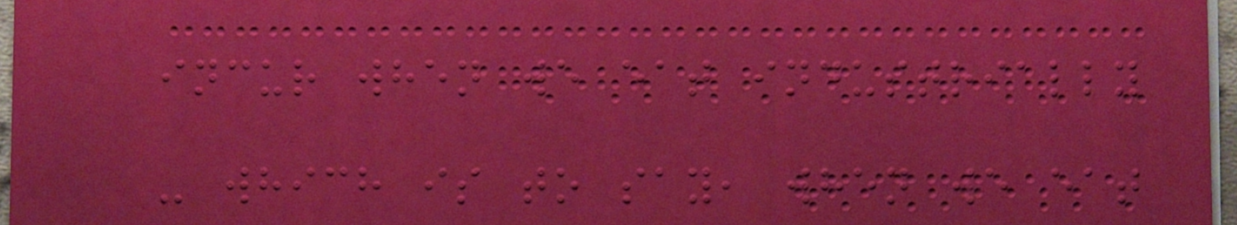incur when we eat industrially
- which is to say, when we eat
